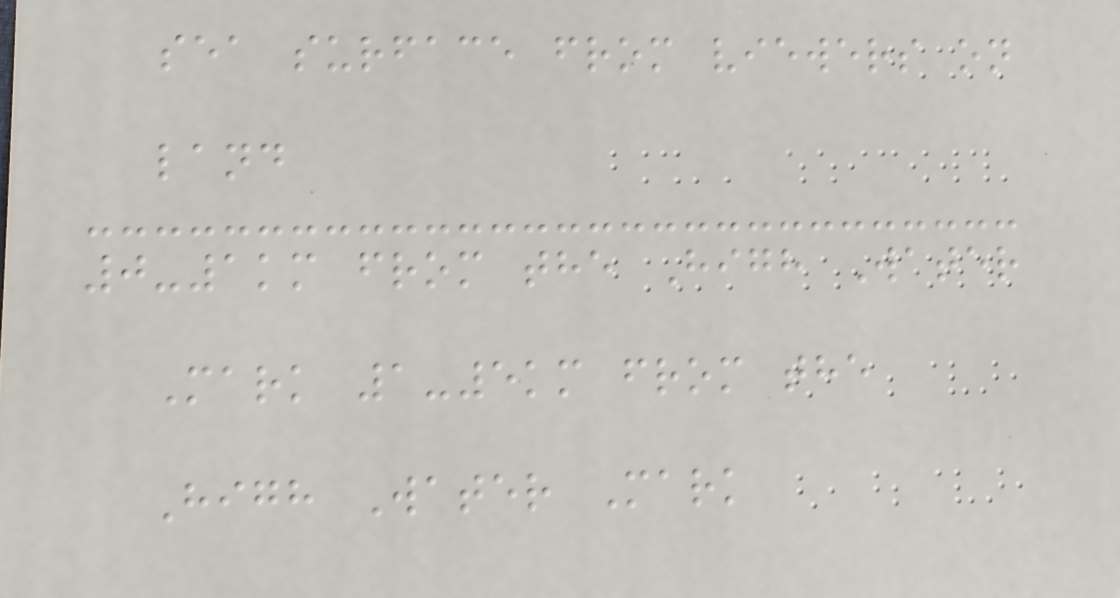sea surface from viewers on
land
0-1km from the High Water
Mark 1-5km from the
High Water Mark
